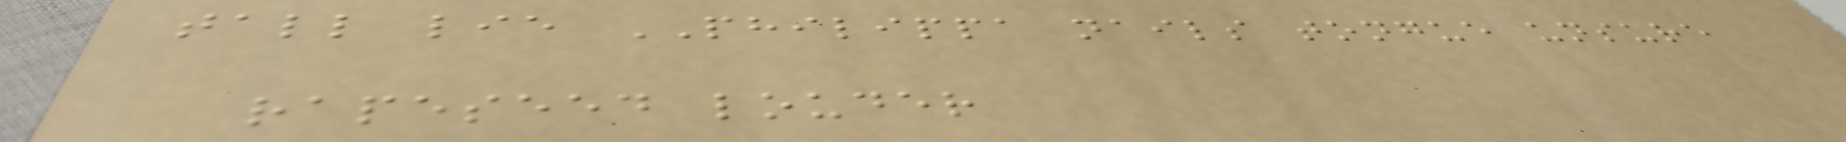tall lie PHILIPPA nails tongue unsure
rapeseed louder
